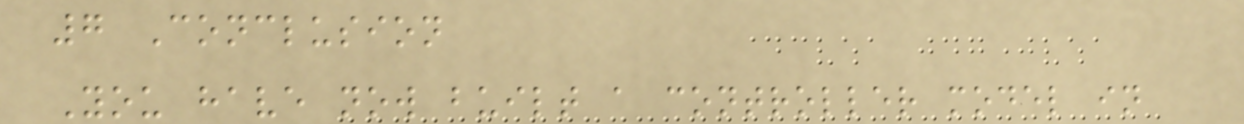7 Conclusion
You have now built a controller model in
